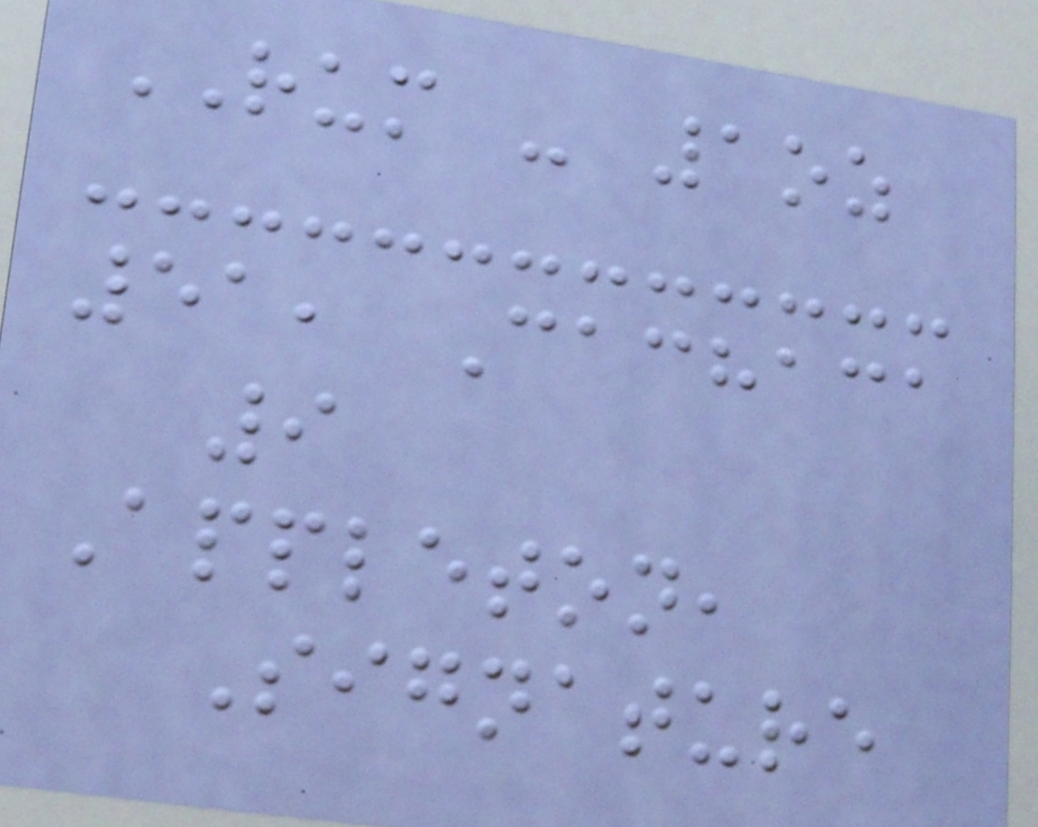RUM - 1oz
51, Cachaca
9
Appleton,
Signature
